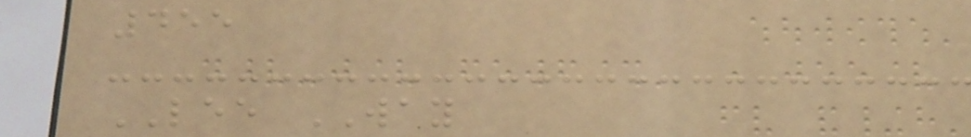455
LEE WAY
